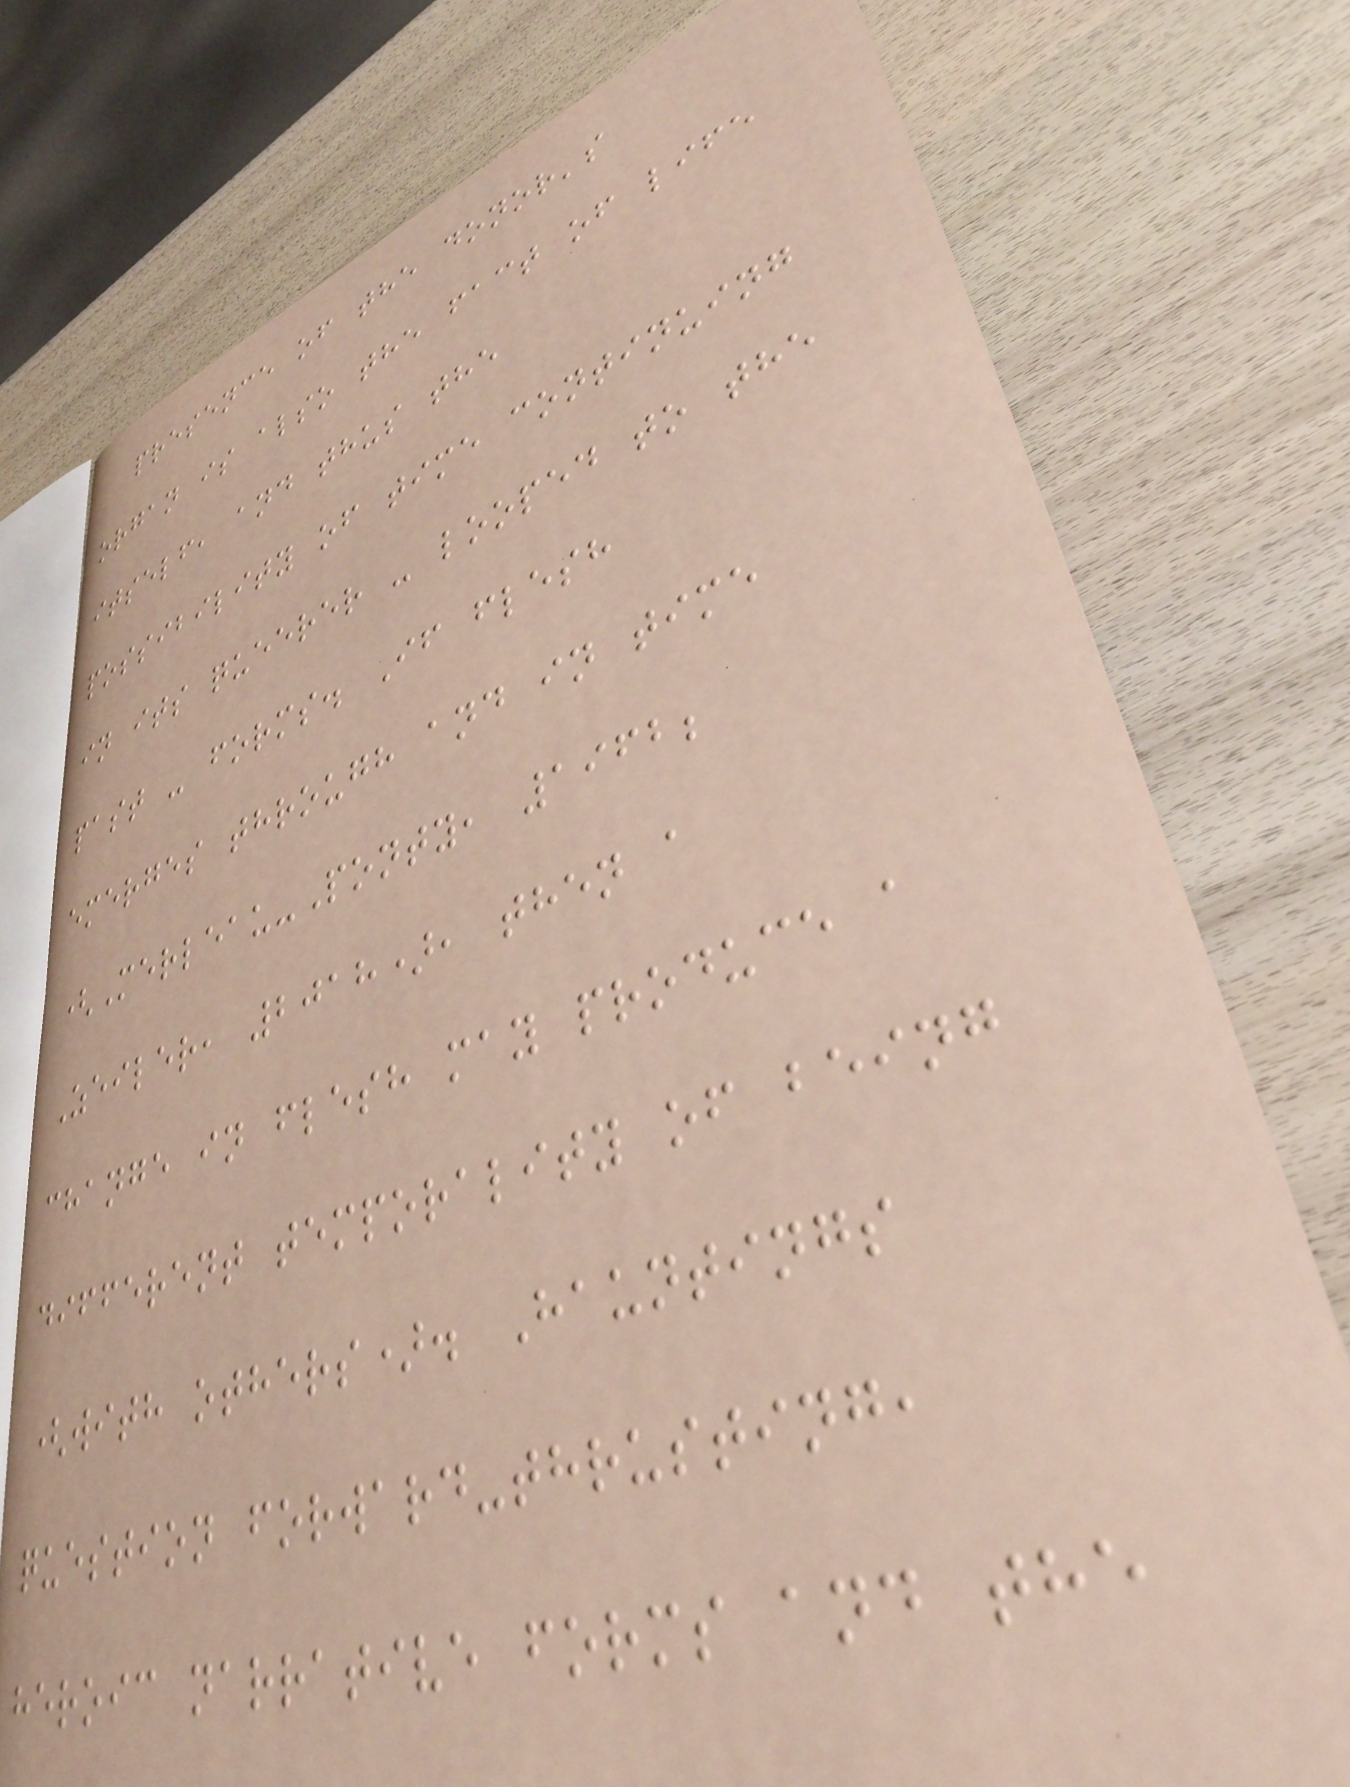presence of the donor's
organ is also the fact of life
itself, and thus the
possibility of time continuing
in its queerer - looped to the
past - forms. If flesh
emerges through and in time
(Merleau-Ponty, 1962;
Zeiler, 2018), then a
change in flesh may produce a
different temporality of being
(with others). Hauntings
question forward-thrusting,
heroic narrative forms and the
